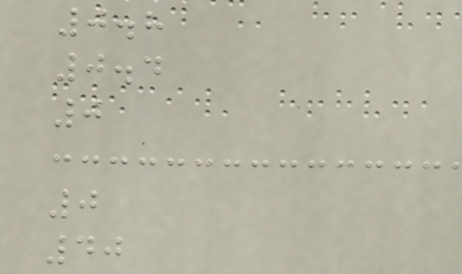0.8
0.4
0
0
40
